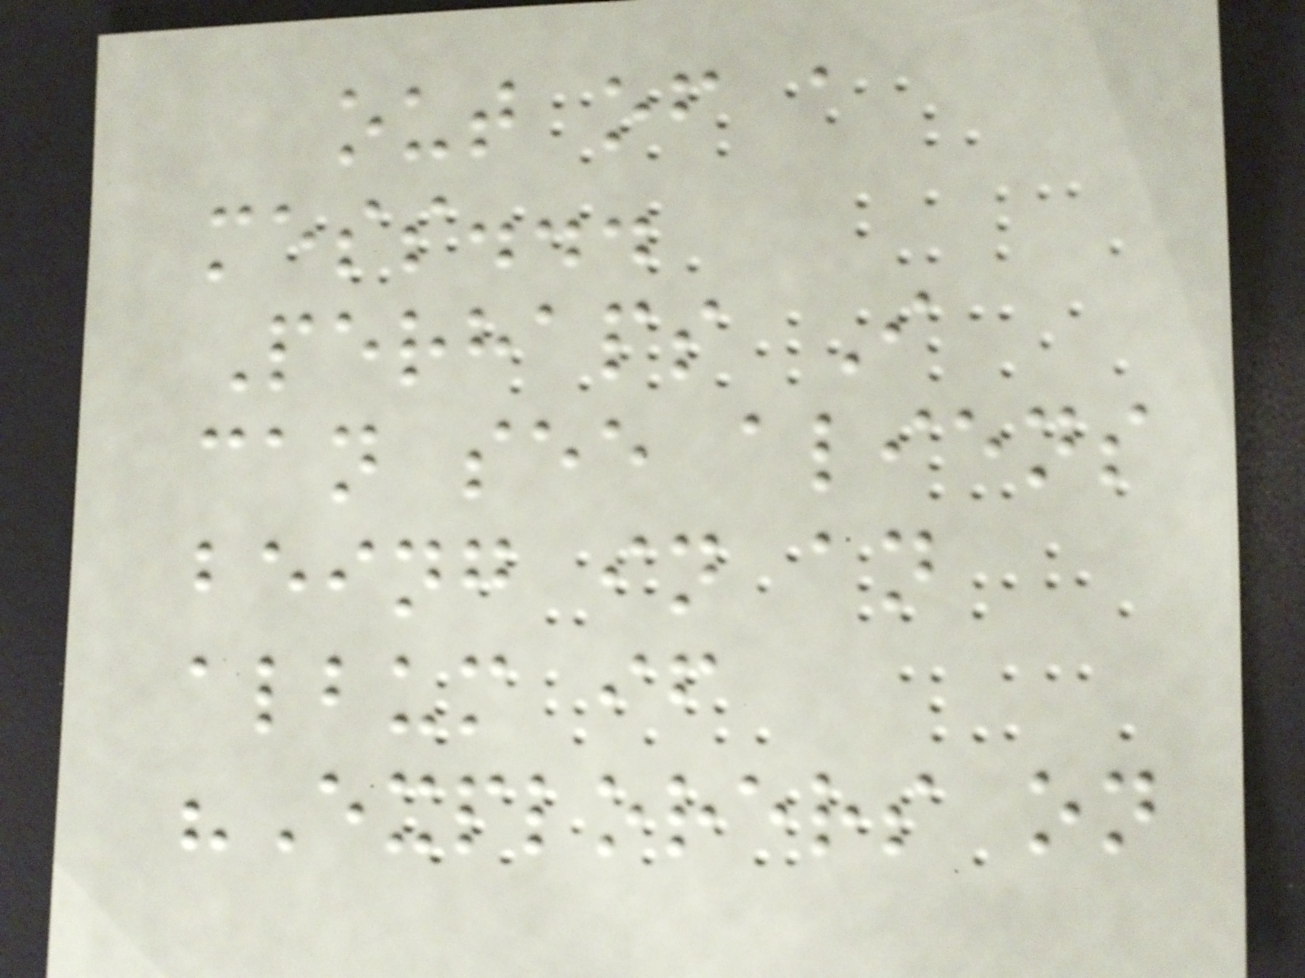out of a
mess...
Perhaps I
can see aliens
being in an
album if
"Explorers on
